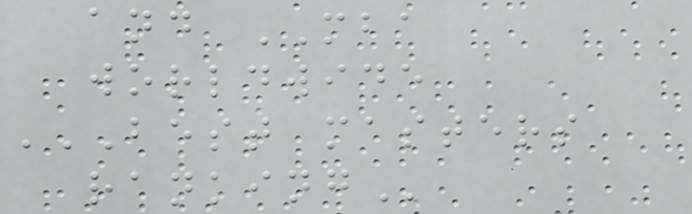and MBA
worldwide
BEST MASTERS
RANKING
